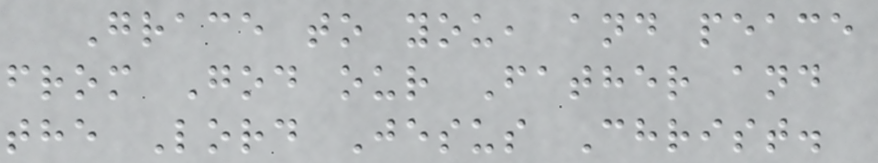Grace to you, and peace
from God our Father and
the Lord Jesus Christ.
